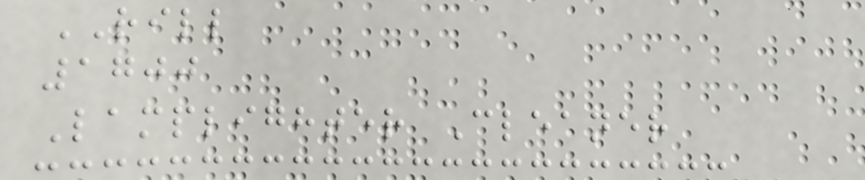RILL
1700
Lamplighter Cleaner
